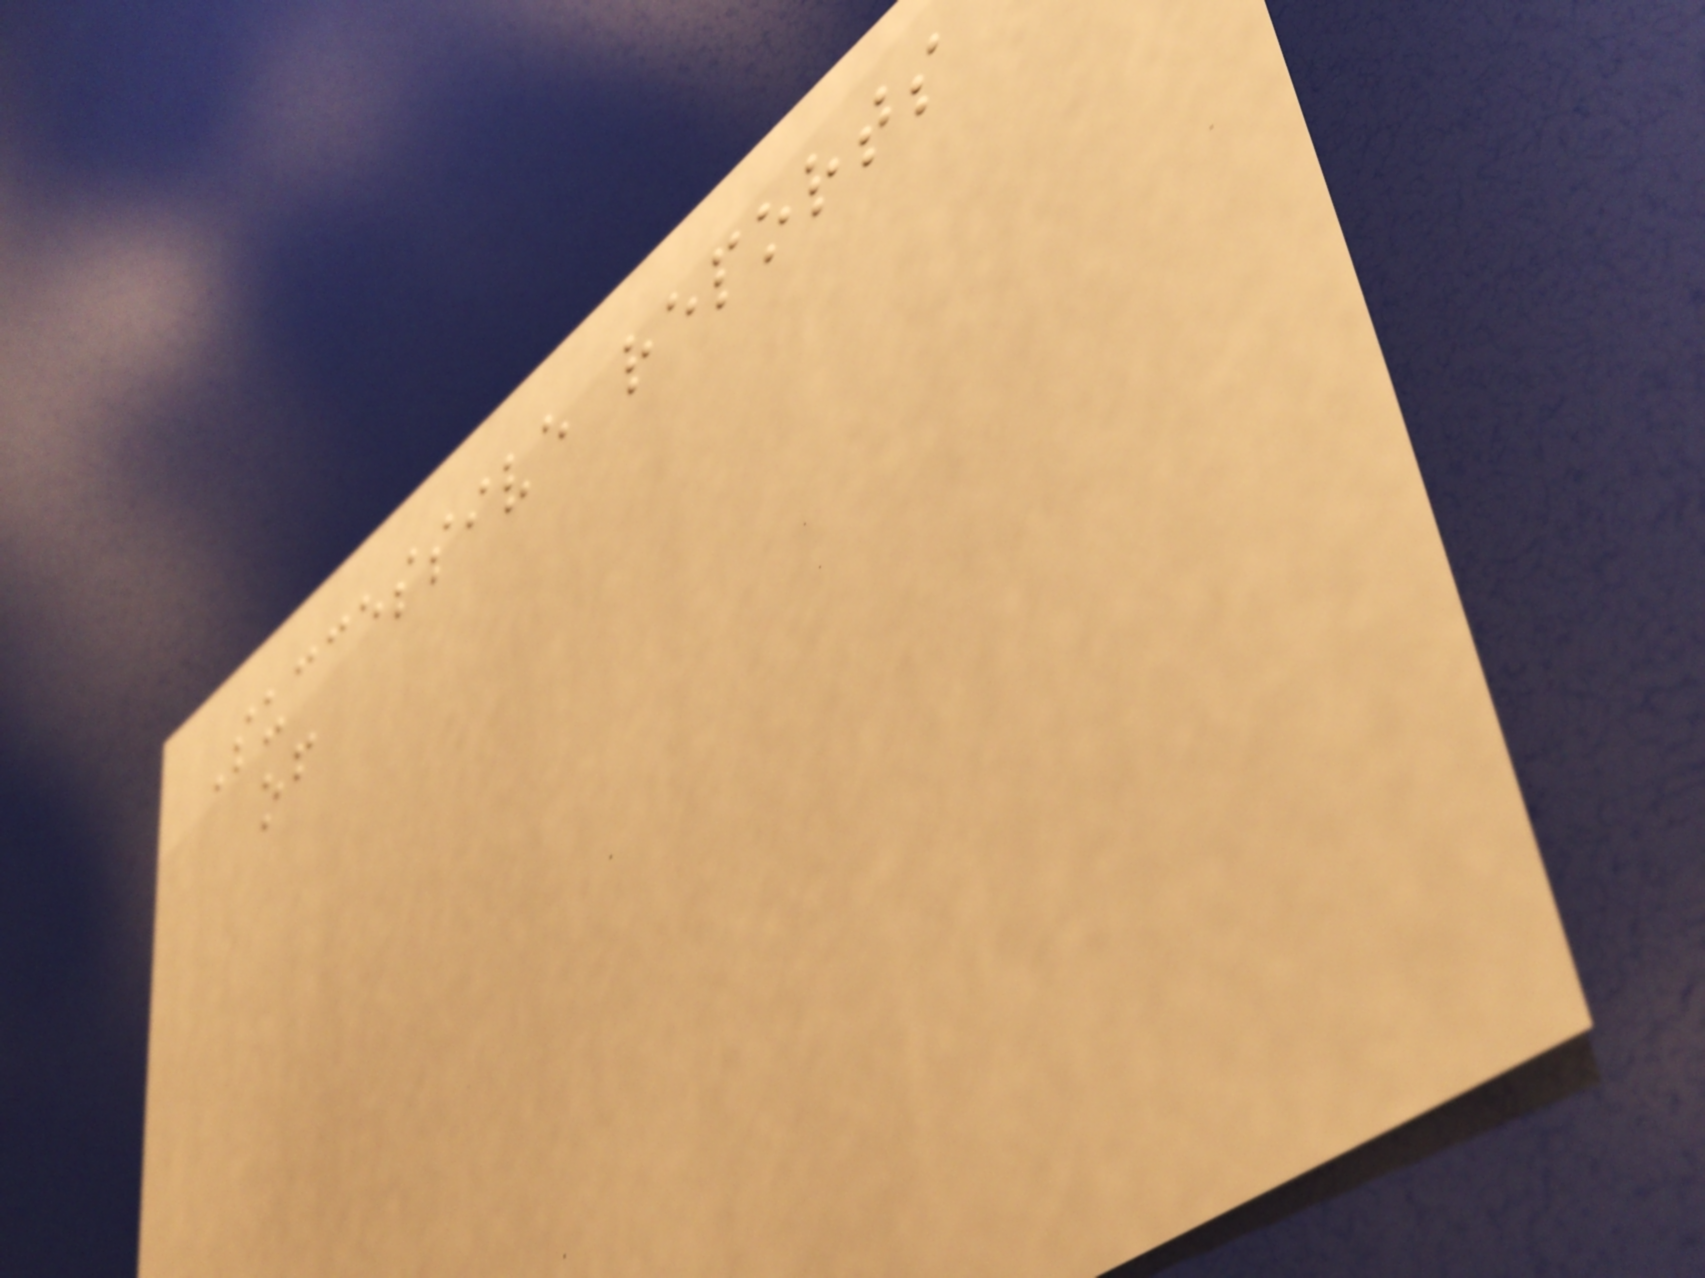Successive reports
of
